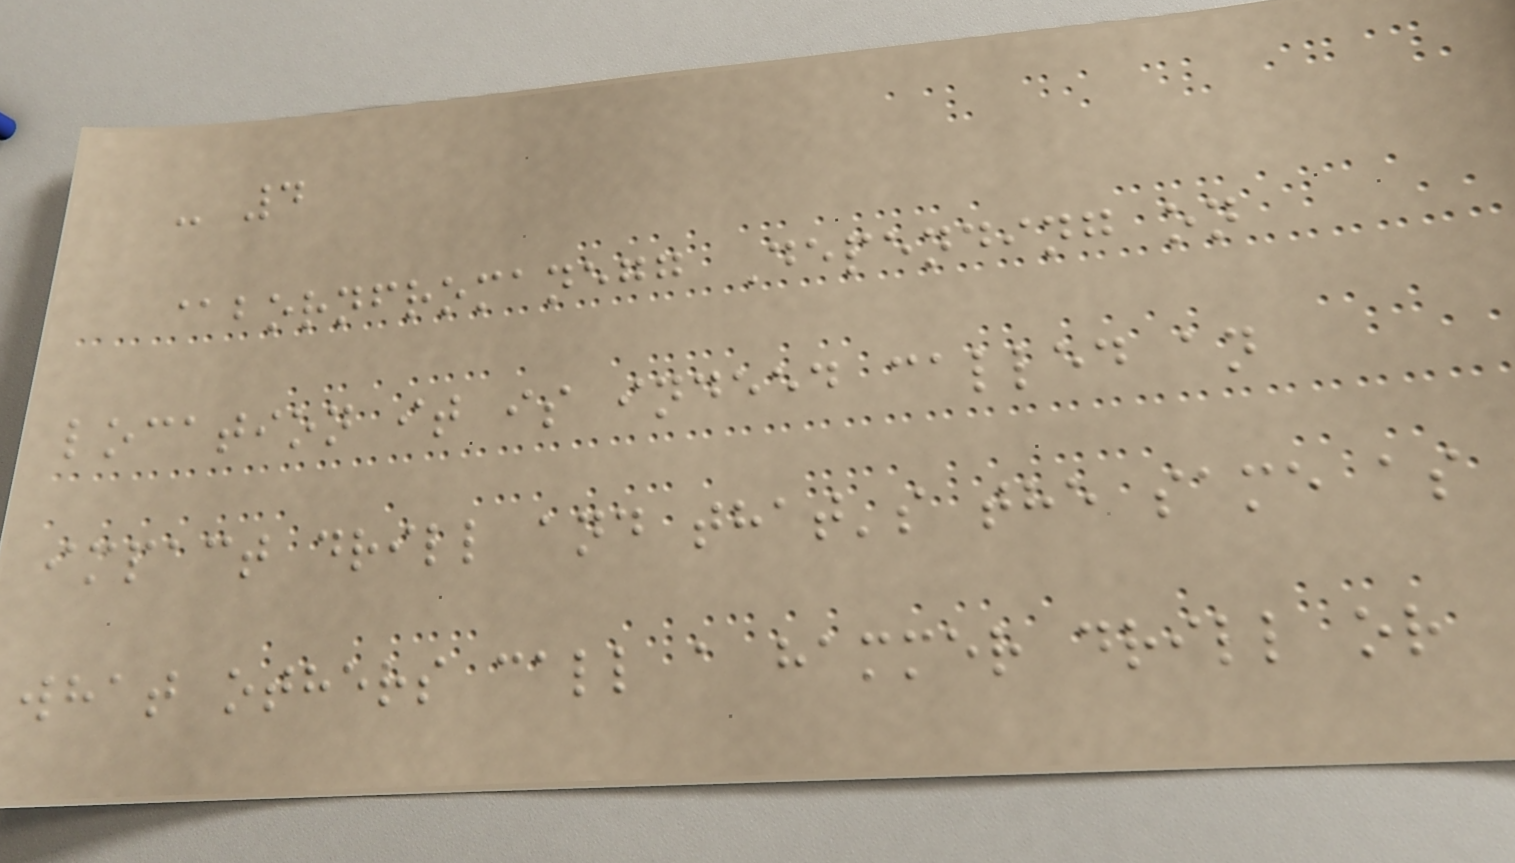- 4
@bornfromanegg Depending on
location it is indeed called an
impact drill and that's the same as
what others call a hammer drill or
